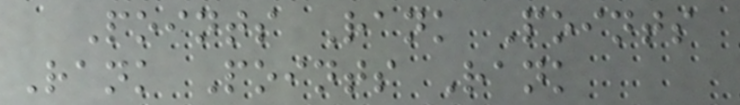Points Rank Points
Rank Points Rank
